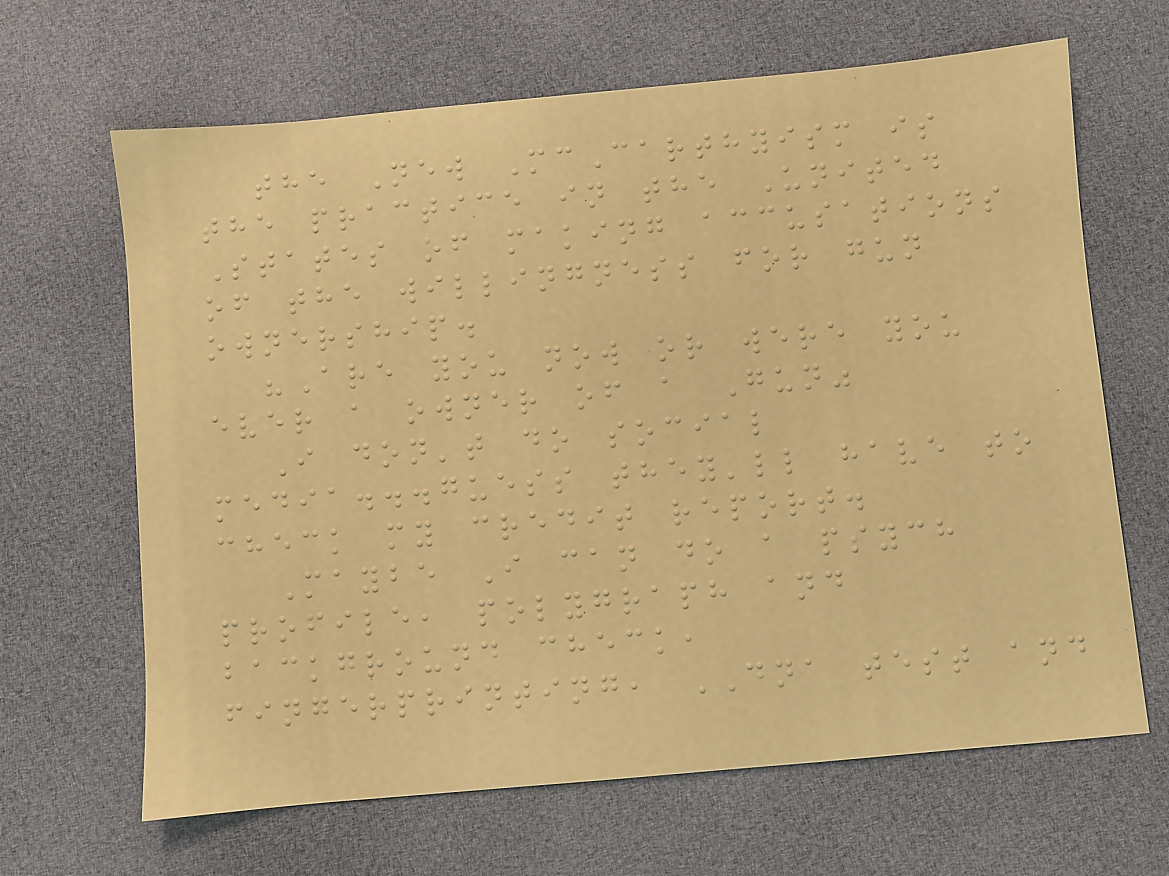the New McCarthyism is
the practice in the United
States of making accusations
of the willingness for gun
ownership.
"Are you now or were you
ever a owner of a Gun"
I don't do social
media...guess they'll have to
check my credit report.
Maybe I can do a psych
profile, polygraph and
background check,
fingerprinting, DNA test and
